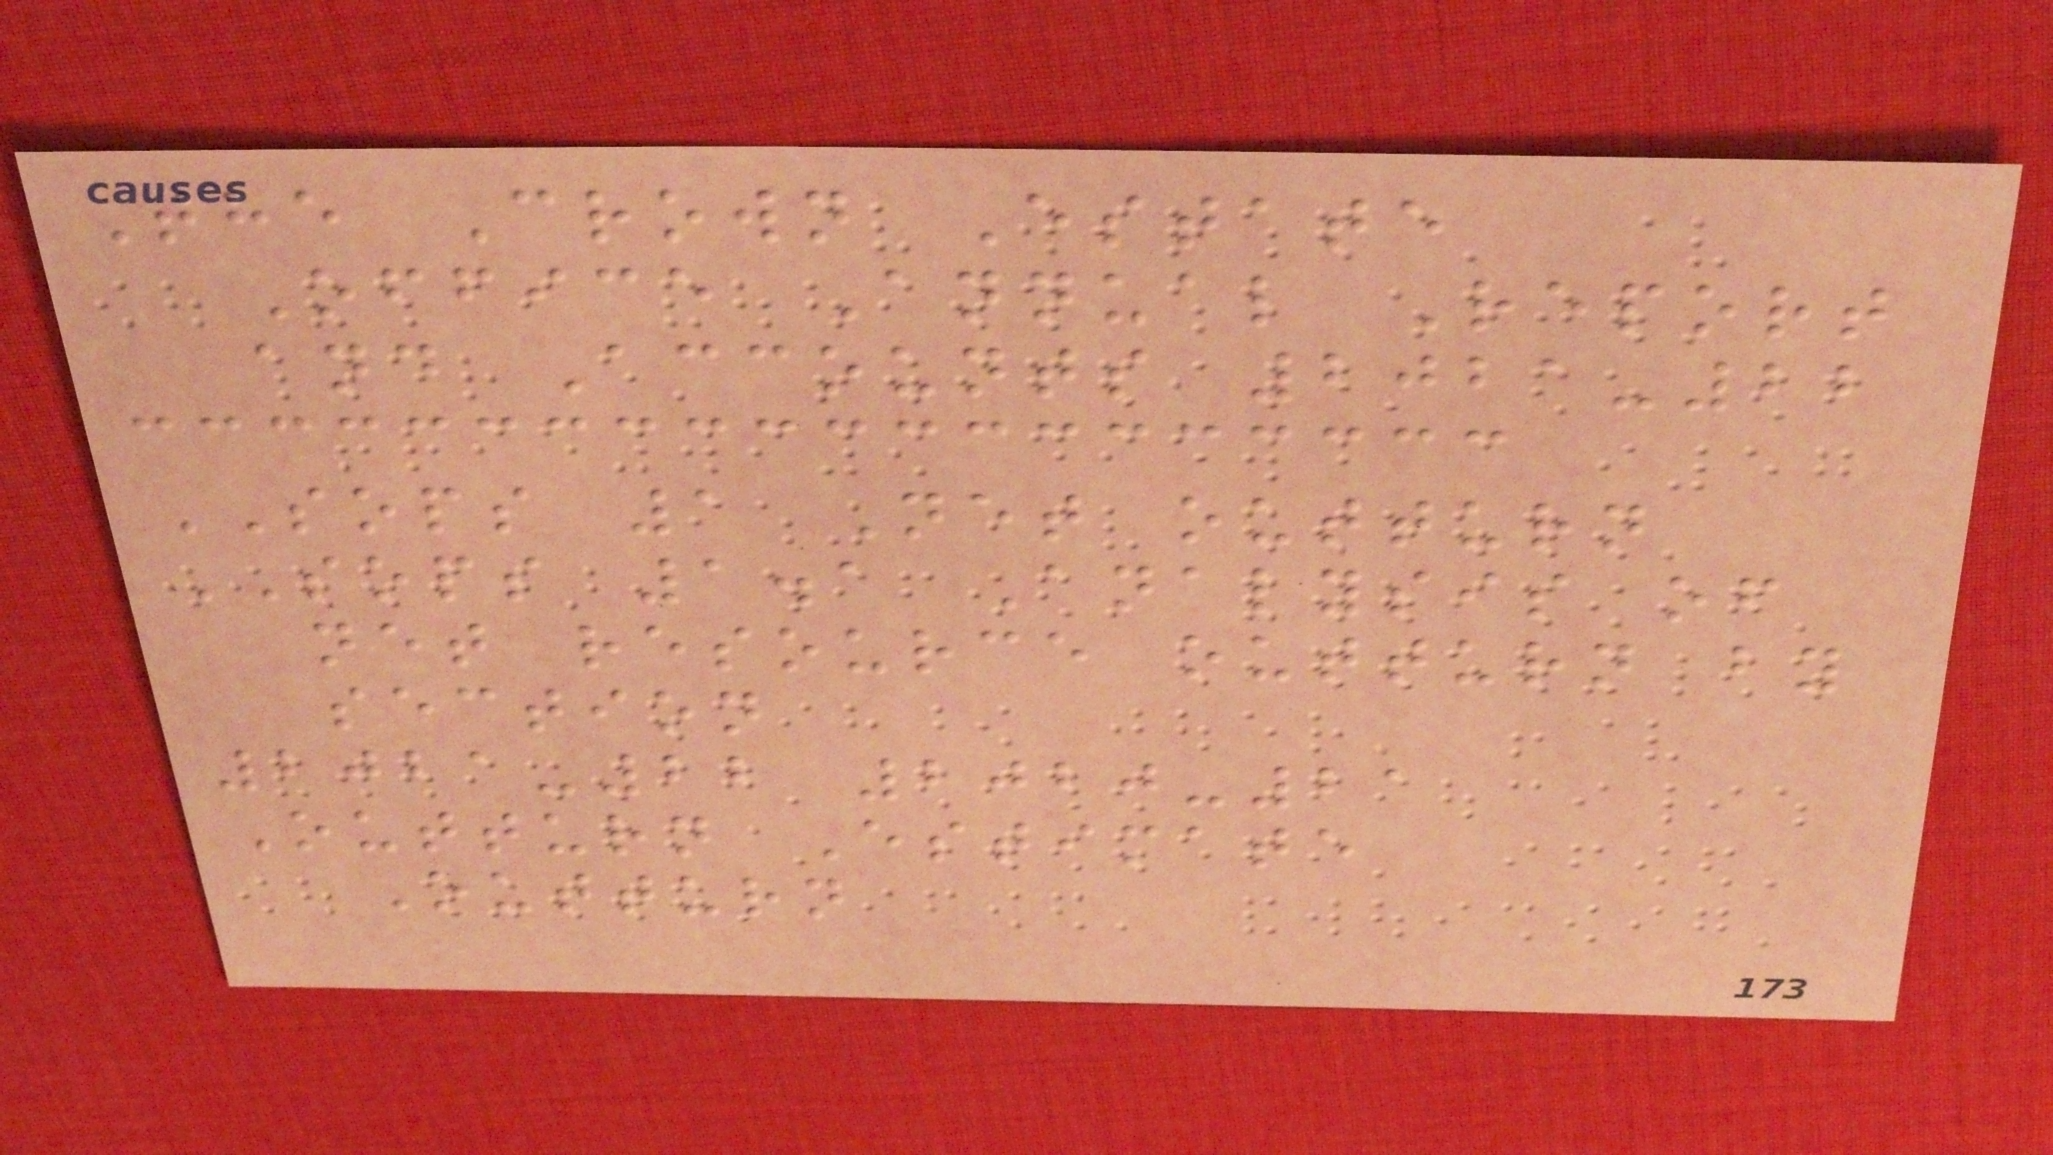The Crown Estate
Office Annual Report
and Accounts 2021-22
SOPS 1 Net outturn
SOPS 1.1 Analysis of
net resource outturn by
section
2021-22 2020-21
Outturn Estimate
Outturn
